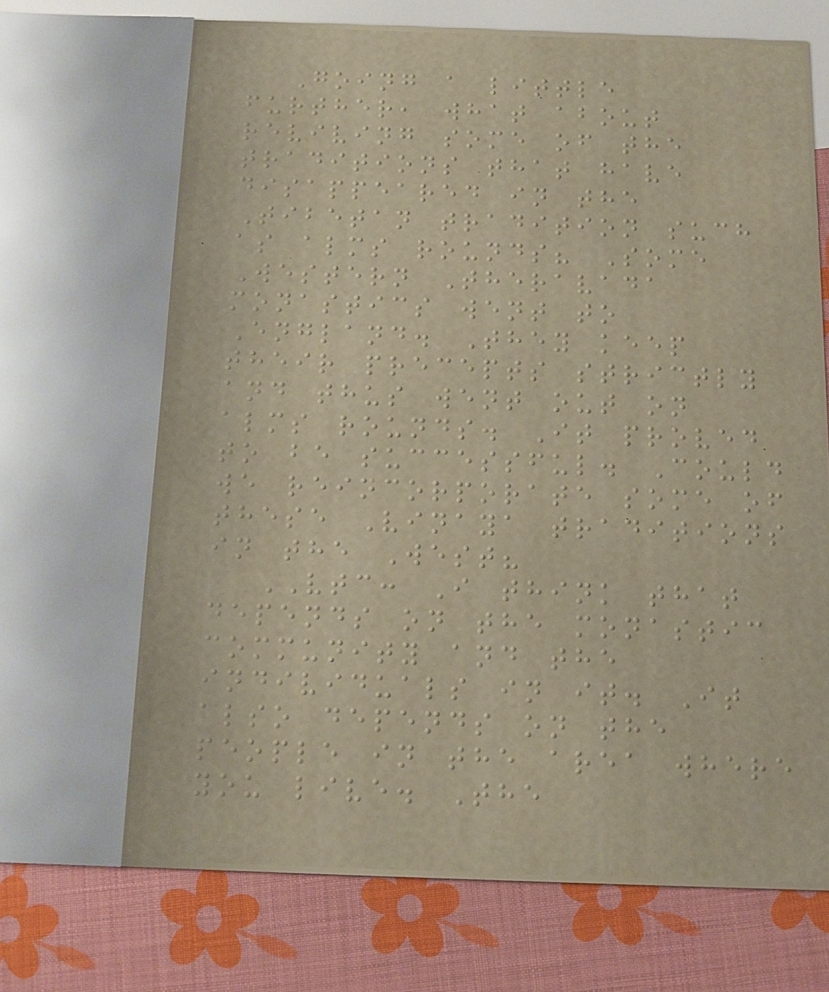Going a little
further, what about
reviving some of the
traditions that have
disappeared in the
Tibetan tradition such
as alms rounds? Some
Western Theravada
monastics went to
England. They keep
their precepts strictly
and thus went out on
alms rounds. It proved
to be successful. Could
we reincorporate some of
these Vinaya traditions
in the West?
VTC: I think that
depends on the monastic
community and the
individuals in it. It
also depends on the
people in the area where
you live. The
